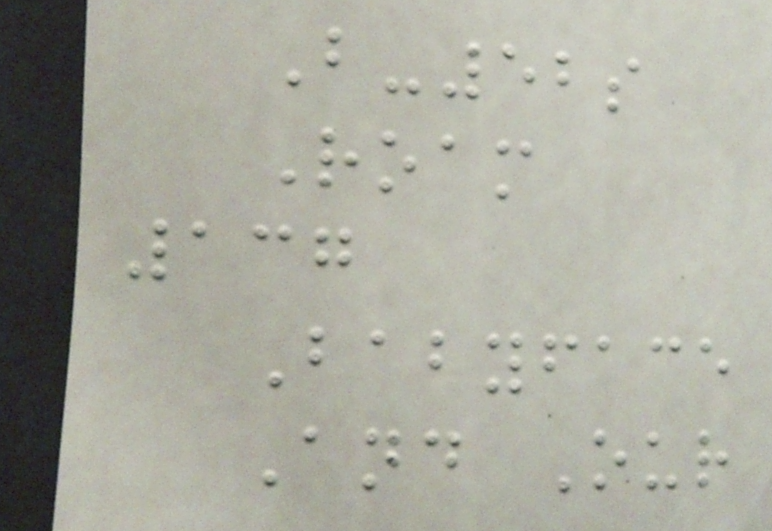B-52s
Roam
137
Babyface
And Our
